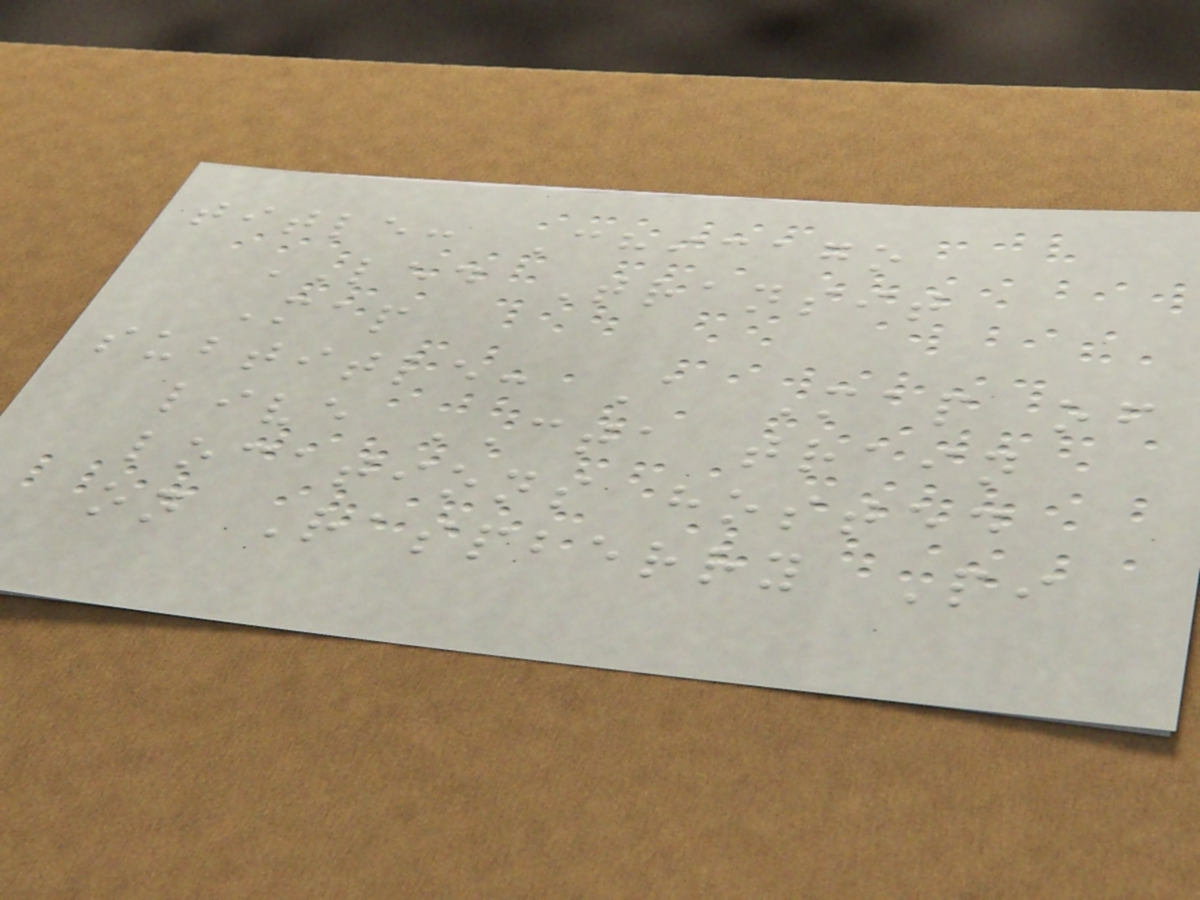title: Chicago
LED Transit
Map
subtitle: A Map of
live CTA train
locations hosted
on Raspberry Pi
